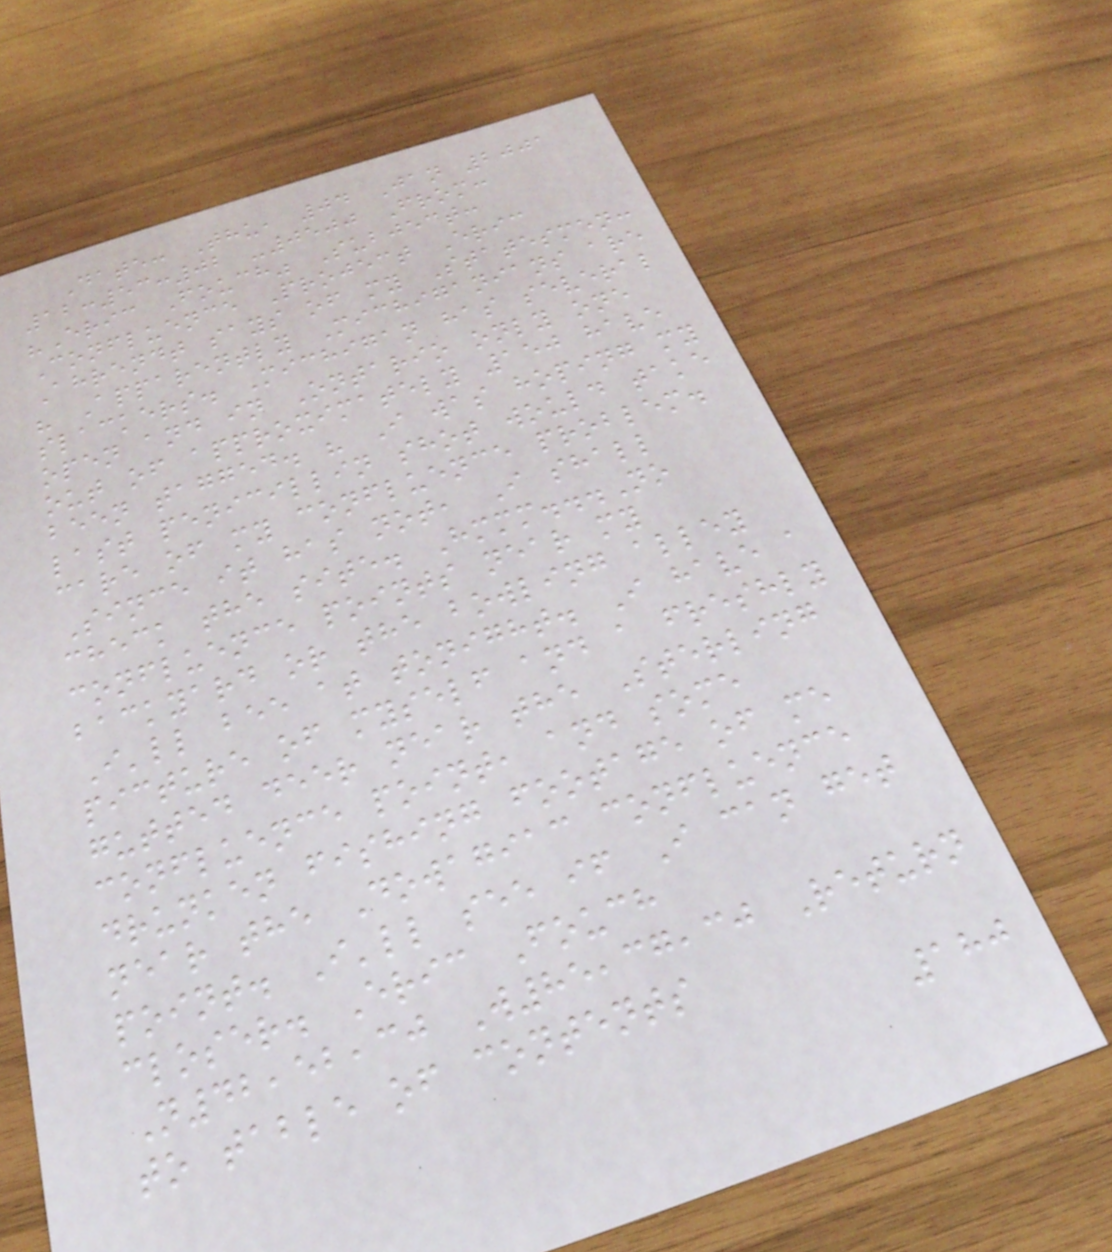Date: Thu, 04 Jan 2001
12:53:02 -0500 From:
"Eric Fouch" Subject:
Confluence Project Eric
Ahrendt says of my Statesmen:
" Apparently Michiganians are
slackers. Michigan has several
open and in Ontario only one
out of approximately 150 have
been tagged. " I was hoping my
last penicillin shot would take
care of my confluence problem.
Since it has not, I shall
check the site. Hmmm...No
confluence points near my
backyard or the bowling alley
I'll bee at tonight. I have a
picture of myself and a freshly
gutted deer near the Sterling
confluence point, and some
drunken fishing footage of me
near the Dowagiac confluence
point. I'll see if I can get
closer. Eric Fouch
N42,52,30 W85,37,30 Return
to table of contents
180
